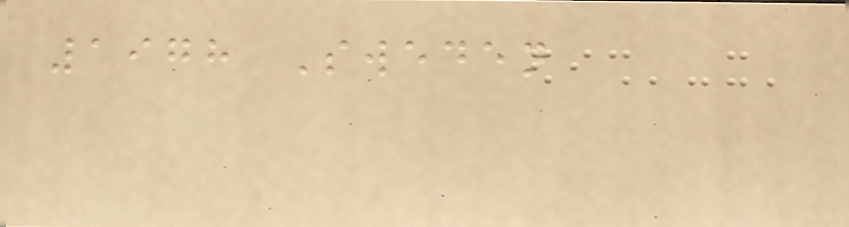1978 Sweden
